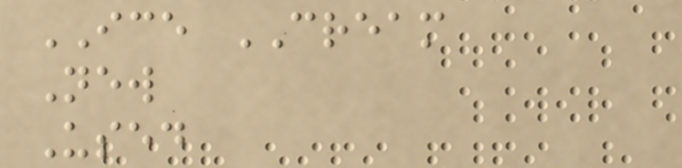ICE CREAM
New
Used
